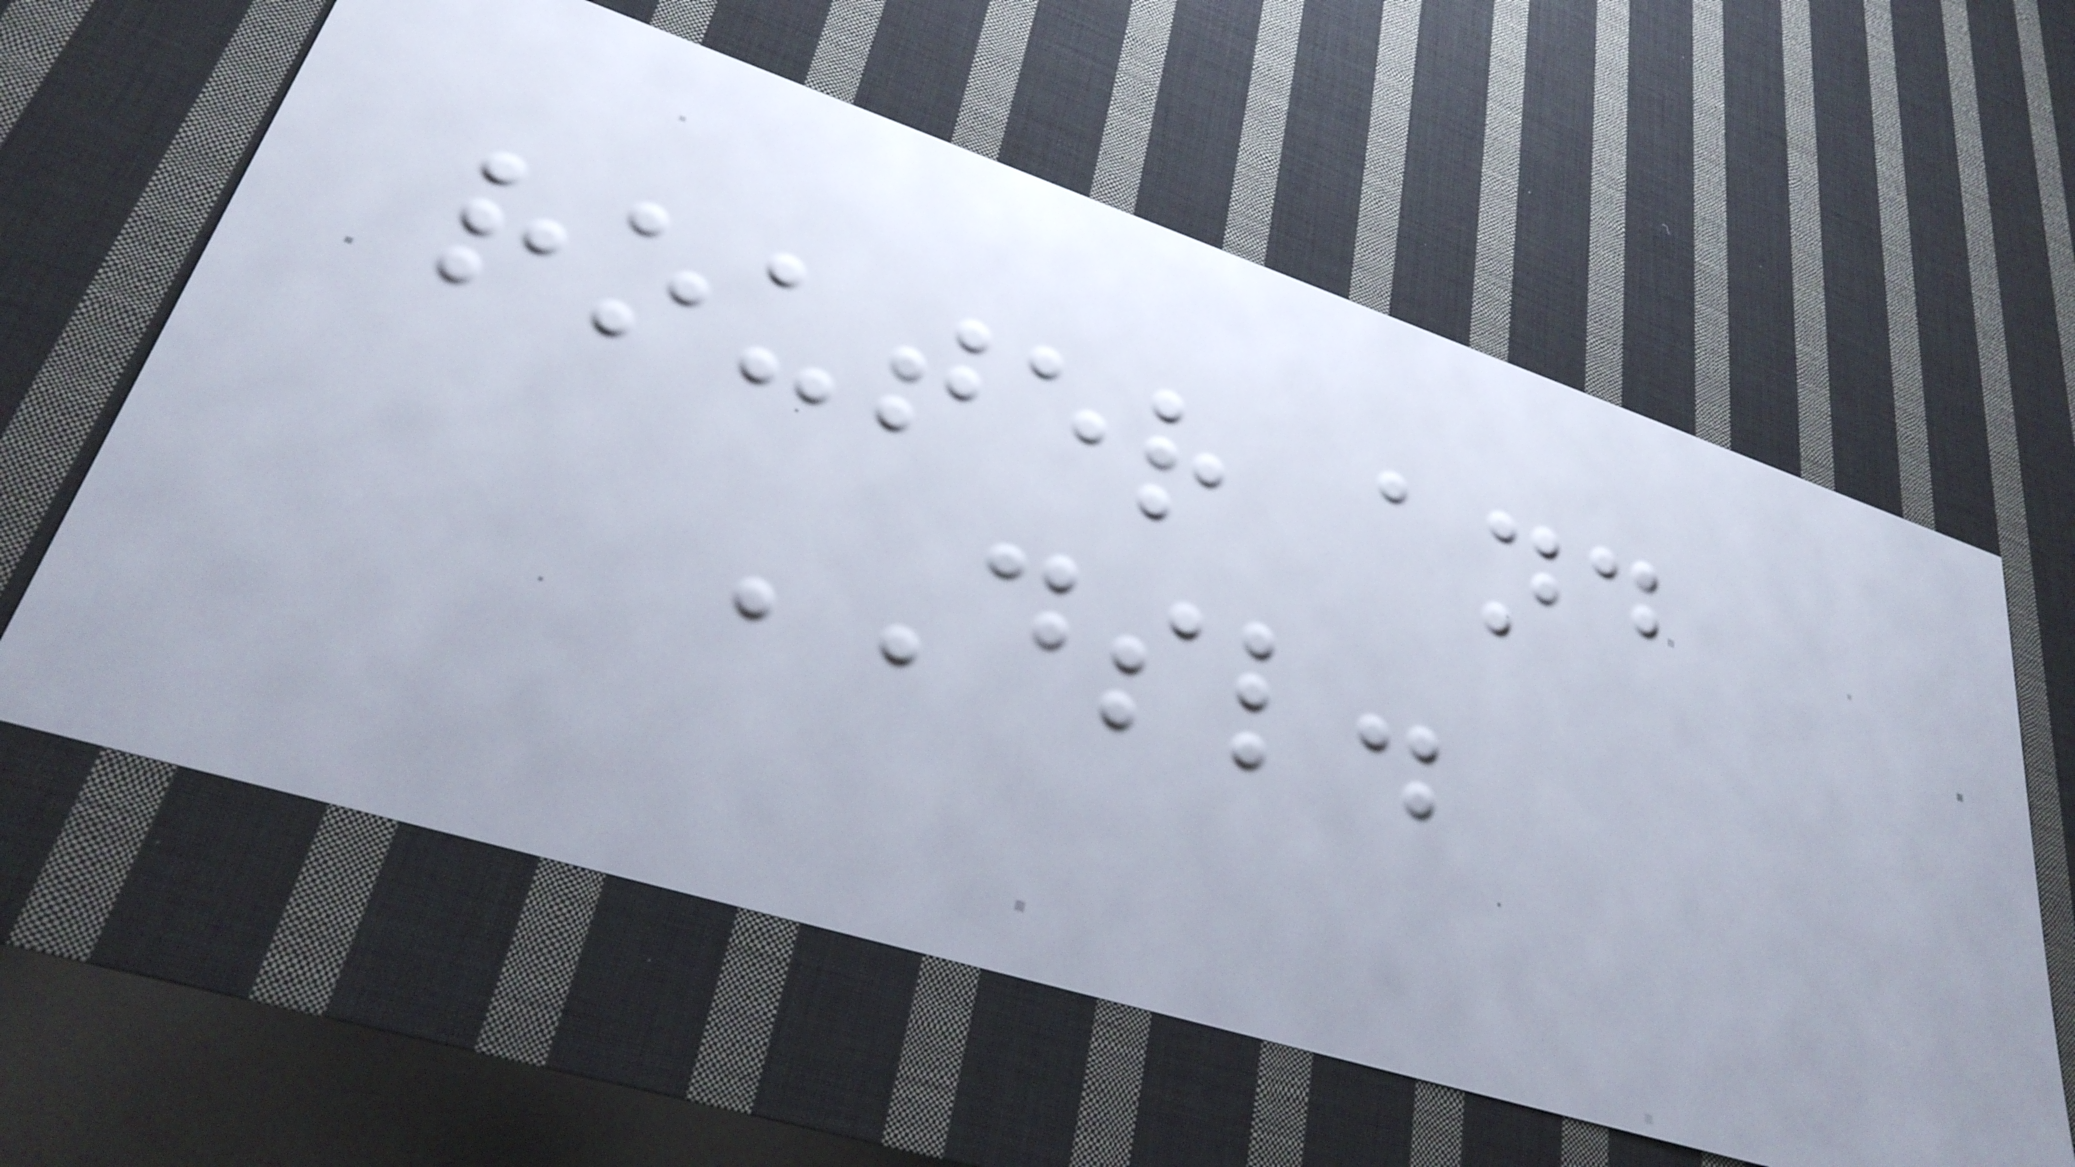router and
DSL.
